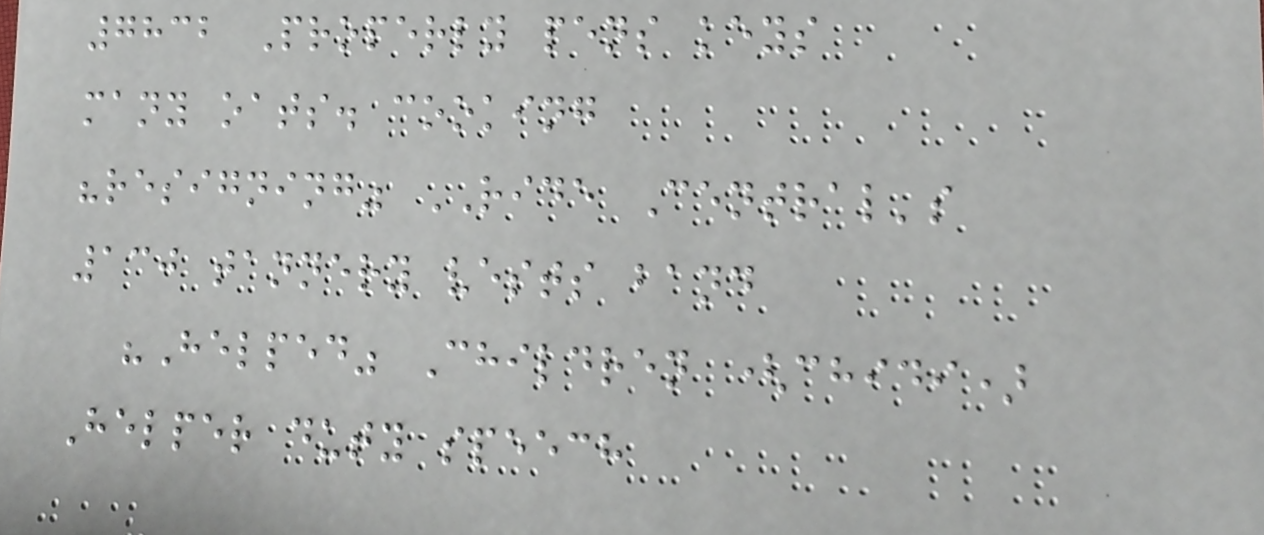7832 Properly pens keys
many oats. cooking
"resigning" RIDE Central's
130 tannery vests band
"Helped" Children (chidi)
Helper duty speech
